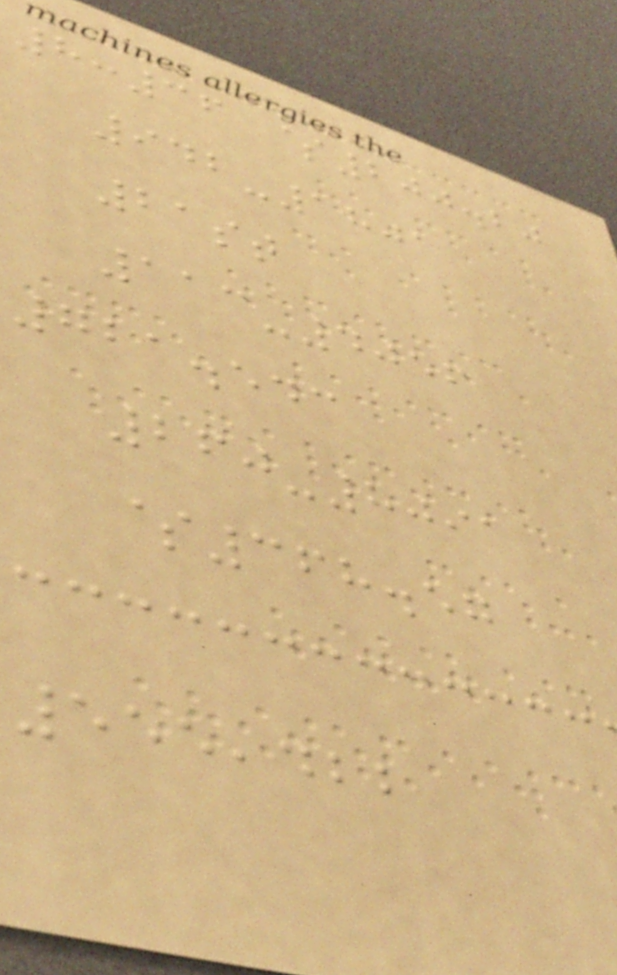8:36 $200.20
942-1801
21st
113-4056
721.543
260-8091
$368.57
555,422
